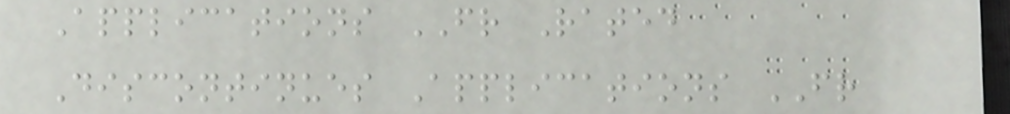Applications FR Rated
Discontinues Applications FR
